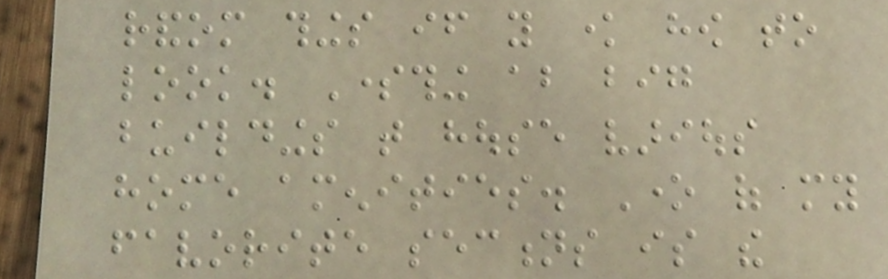random things if you know how to
look. Something about big
buildings that house various
home amenities. One of my
favorite sections is the
